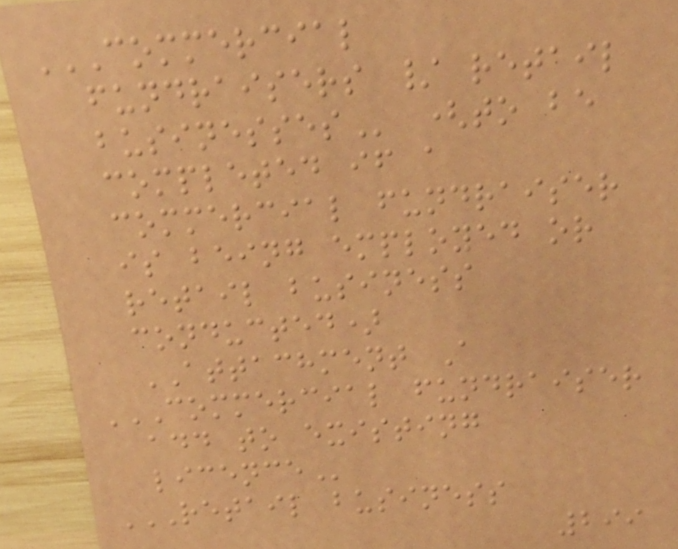COMMERCIAL
FUNDRAISERS / RETAIL
BUSINESSES (to be
completed if a
commercial fundraiser
is being employed or
retail business
conducted)
ATTACHMENT A
COMMERCIAL FUNDRAISER
ADD TO EXISTING
LICENCE
RETAIL BUSINESS
299
